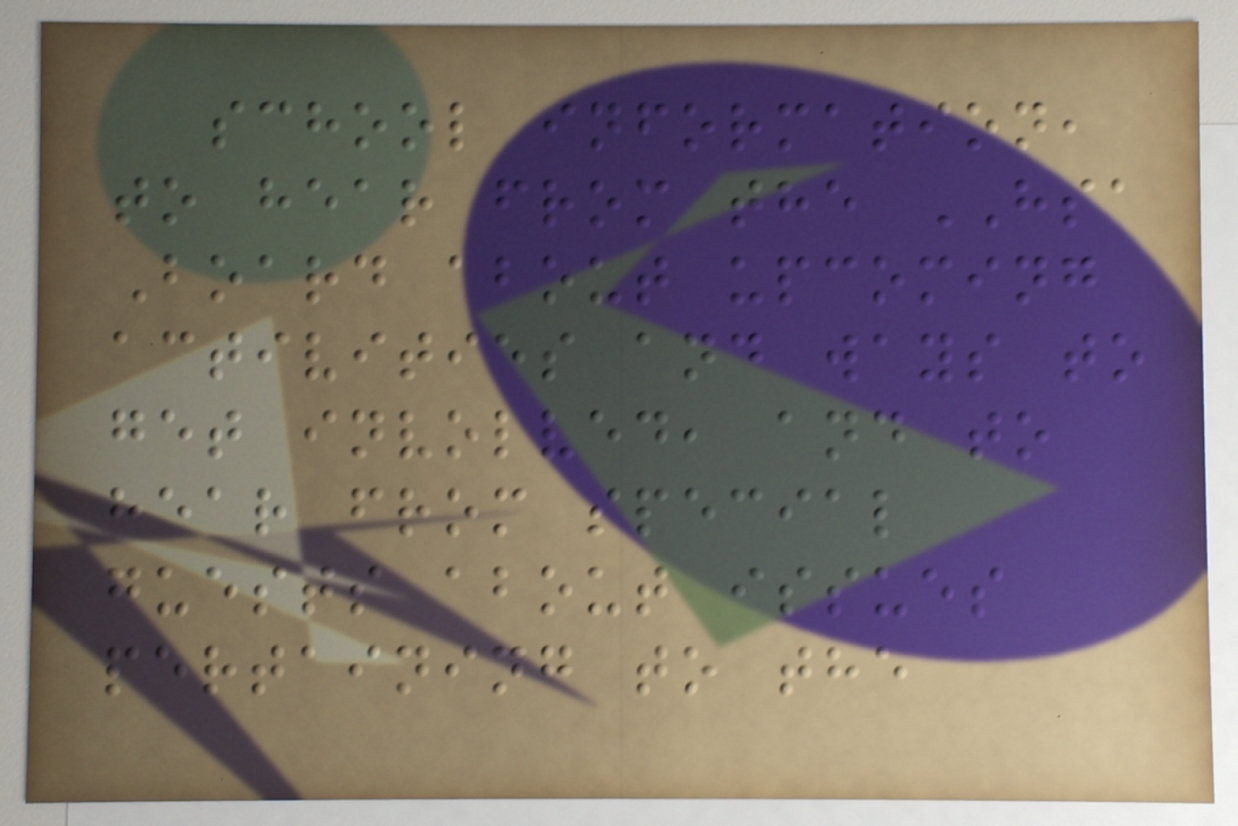school information,
to hear from the HSA
Board about upcoming
activities and ways to
get involved, and to
hear from special
guests about issues
pertaining to the
